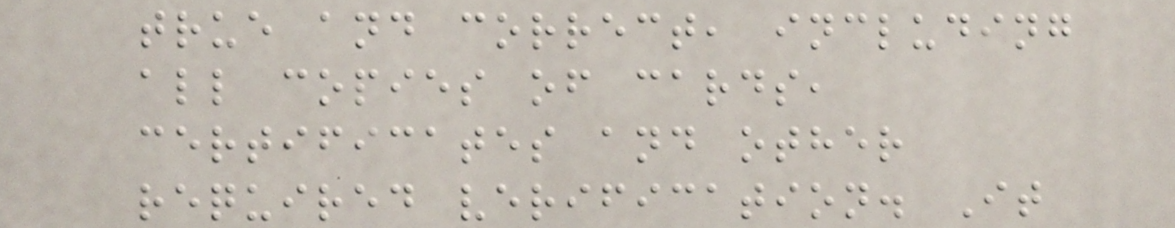true and correct, including
all copies of cards,
certificates and other
required verification. It
